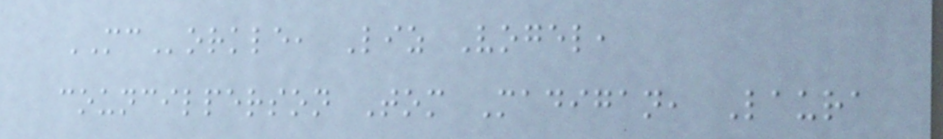MCorkle, Liz Vogel,
councilperson Tom Madigan, Laura
